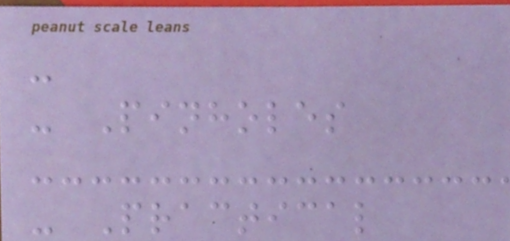-
- Pinholes
- Practical
